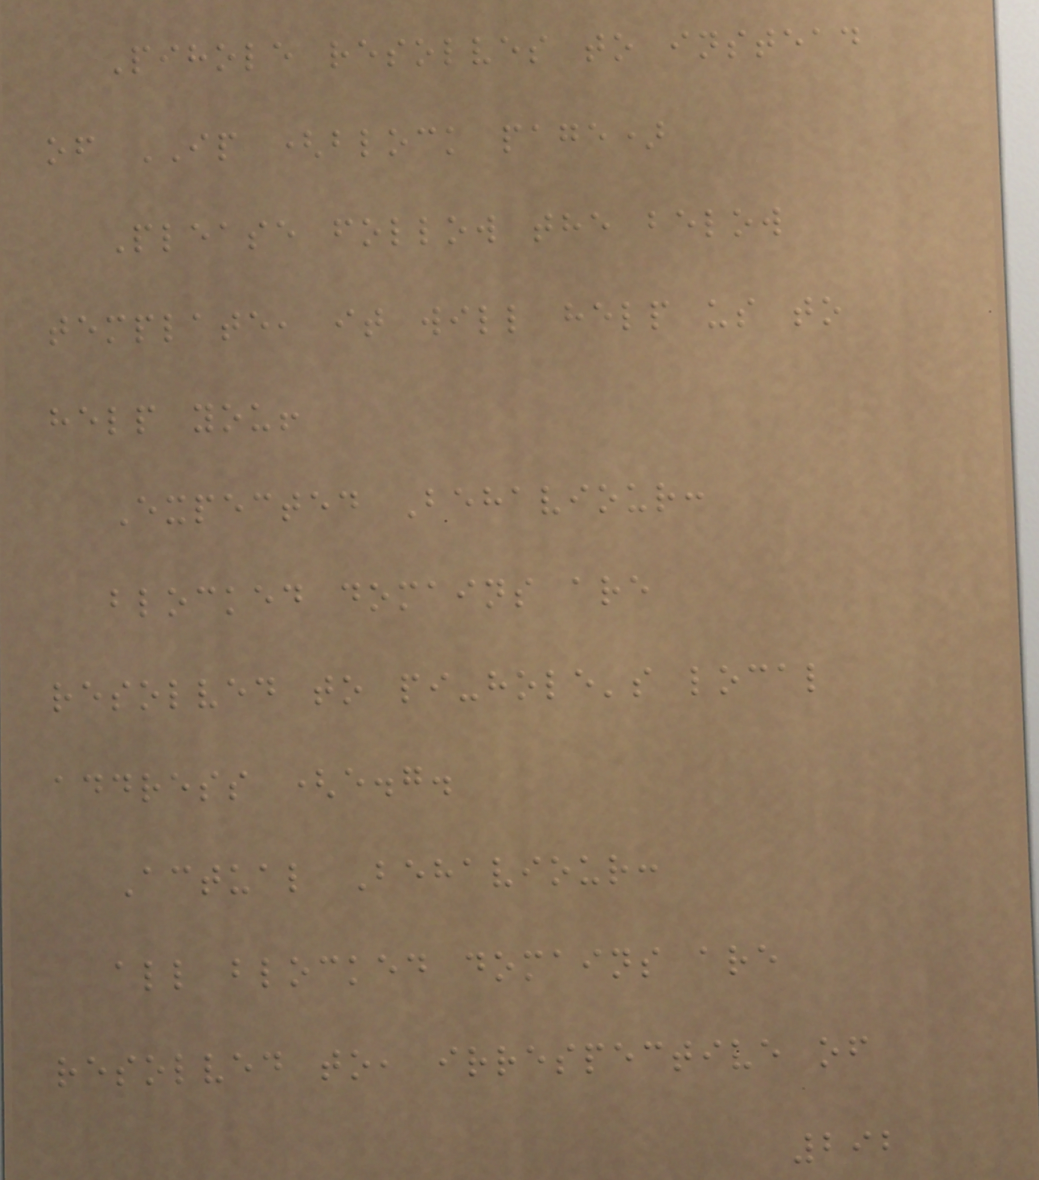Pihole resolves to instead
of IP (block page)
Please follow the below
template, it will help us to
help you!
Expected Behaviour:
blocked domains are
resolved to pi-hole's local
address (e.g.
Actual Behaviour:
all blocked domains are
resolved to, irrespective of
292
